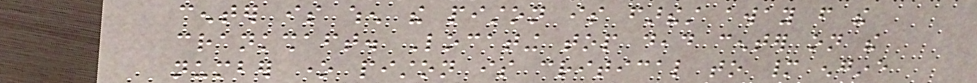center is when the piston is farthest away from the
crankshaft. Locating top dead center on the
number one piston is critical to many engine
